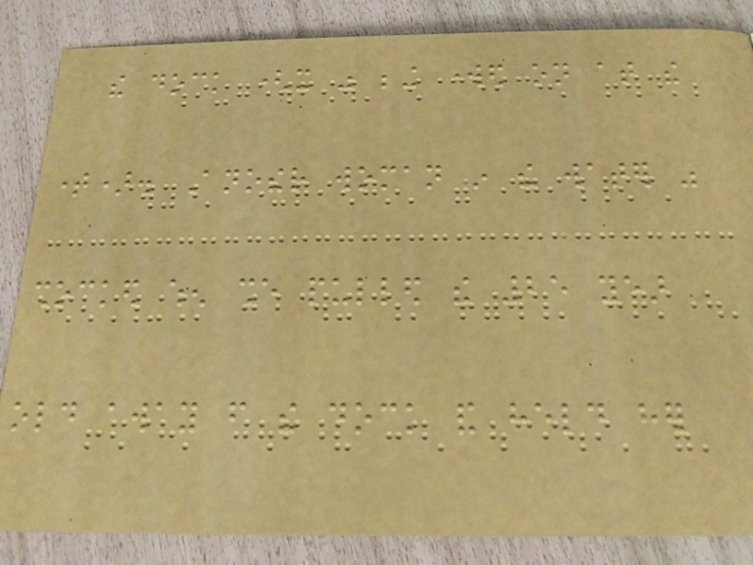the dock (it was being worked on at the
time). Another woman in the water was
shocked when she pulled the 25 year
old away from the dock and held her
